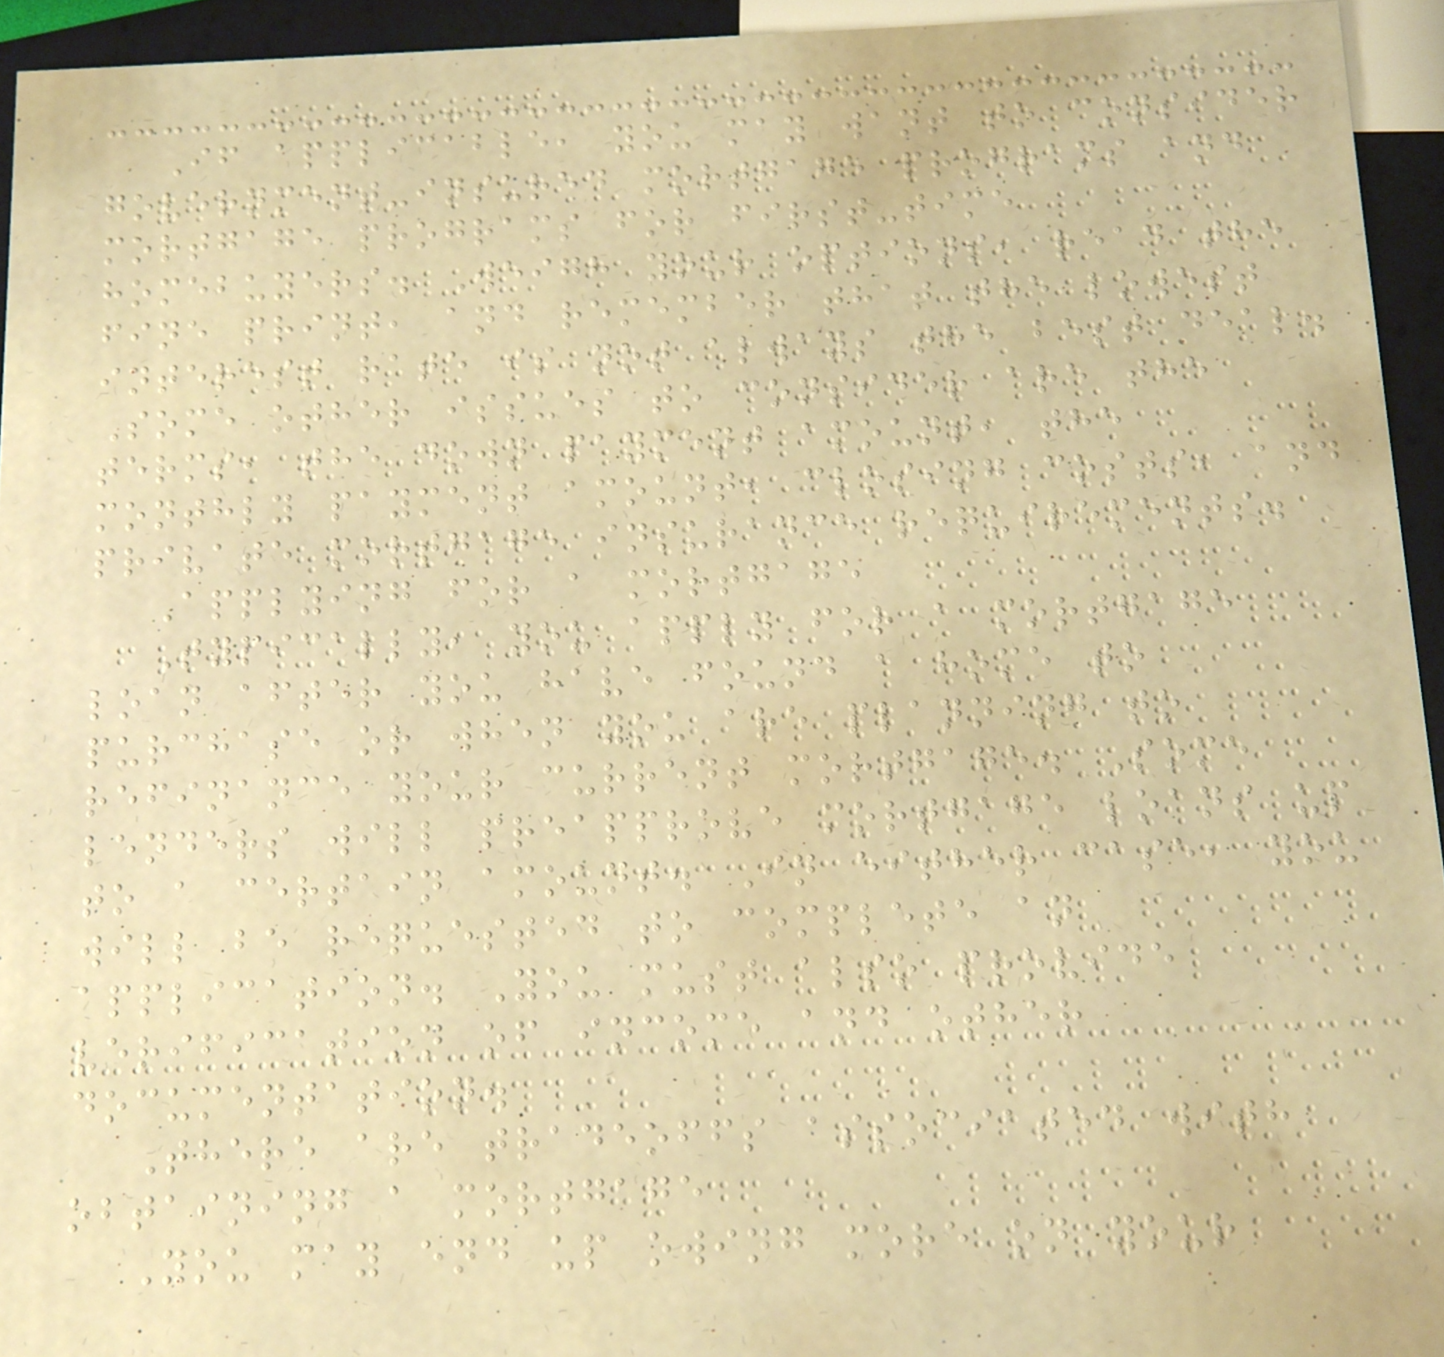If applicable, you may want to consider
government-insured mortgage programs and
mortgage programs for first-time
homebuyers. Weigh your options, read the
fine print, and remember that the lowest
interest rate is not always the best deal.
Some other issues to consider are the
terms, the down payment amount, the
monthly payment amount, closing costs, and
private mortgage insurance requirements.
Applying for a mortgage
Typically, you apply for a mortgage
loan after you have found a home to
purchase or when you are planning to
refinance your current mortgage. Some
lenders will preapprove mortgage loans up
to a certain amount. In either case, you
will be requested to complete an
application. You must also provide
verification of income and other
documentation.
There are tradeoffs associated with
obtaining a mortgage
You may end up owing more on your
